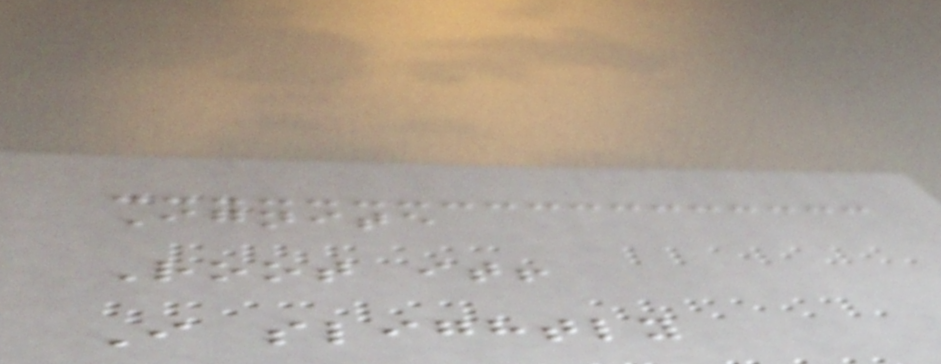Ignite
Root it!
I slightly
